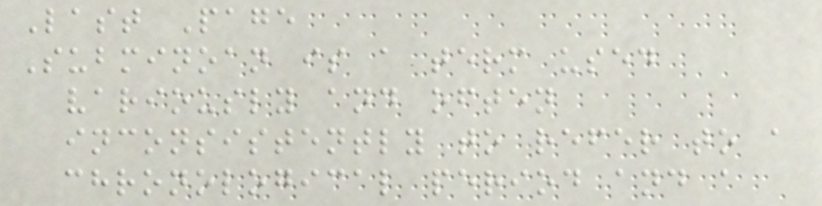Last Page
Subminoan is a term used
variously and often
inconsistently to refer to a
chronological period and a
